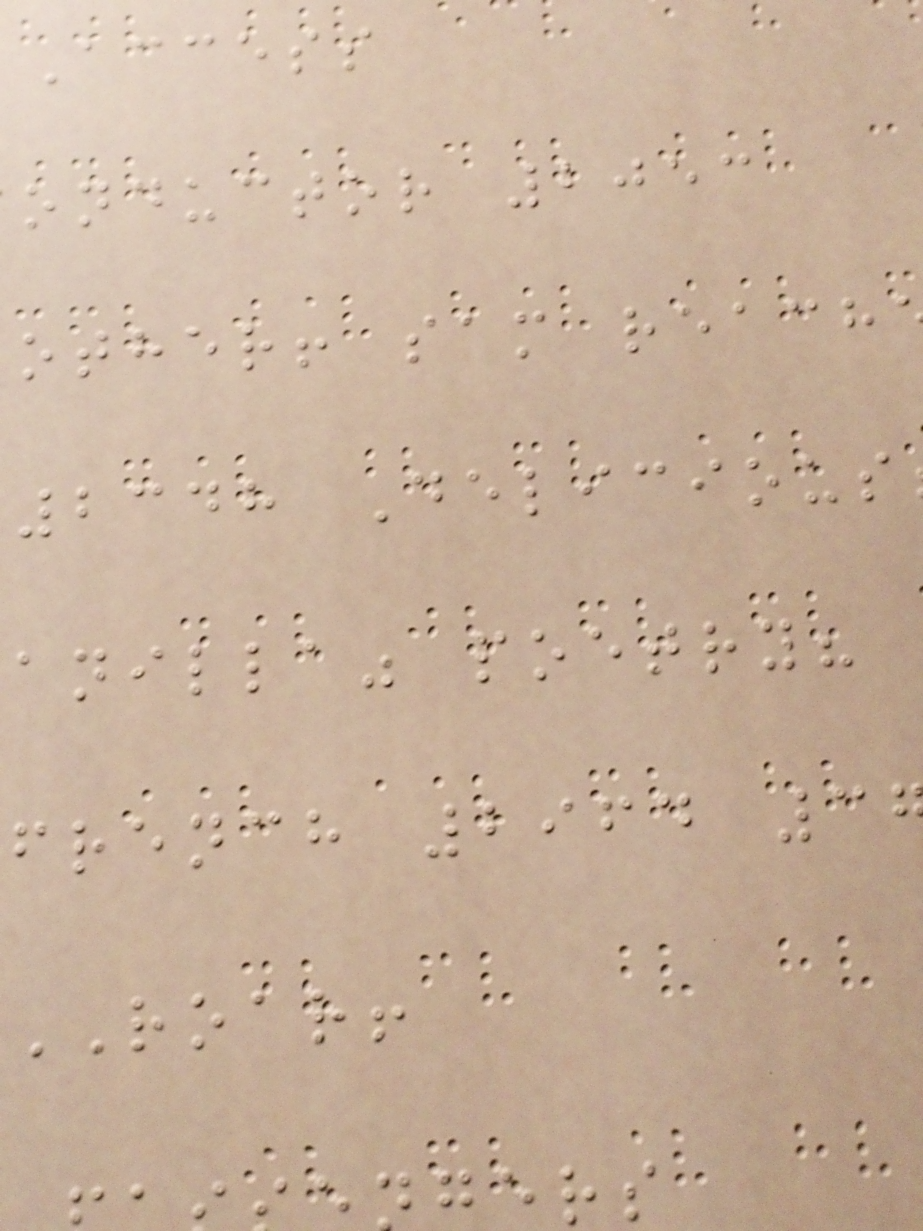Access
onductor 2053
other! sam reach
2348 Delicious
anilla" poetry?
french 2964 3
ROAR!
gers
